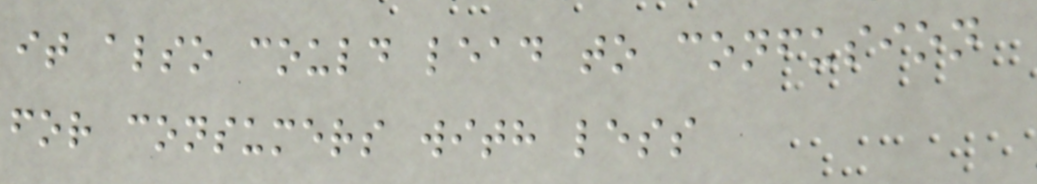it also could lead to confusion
for consumers with less
